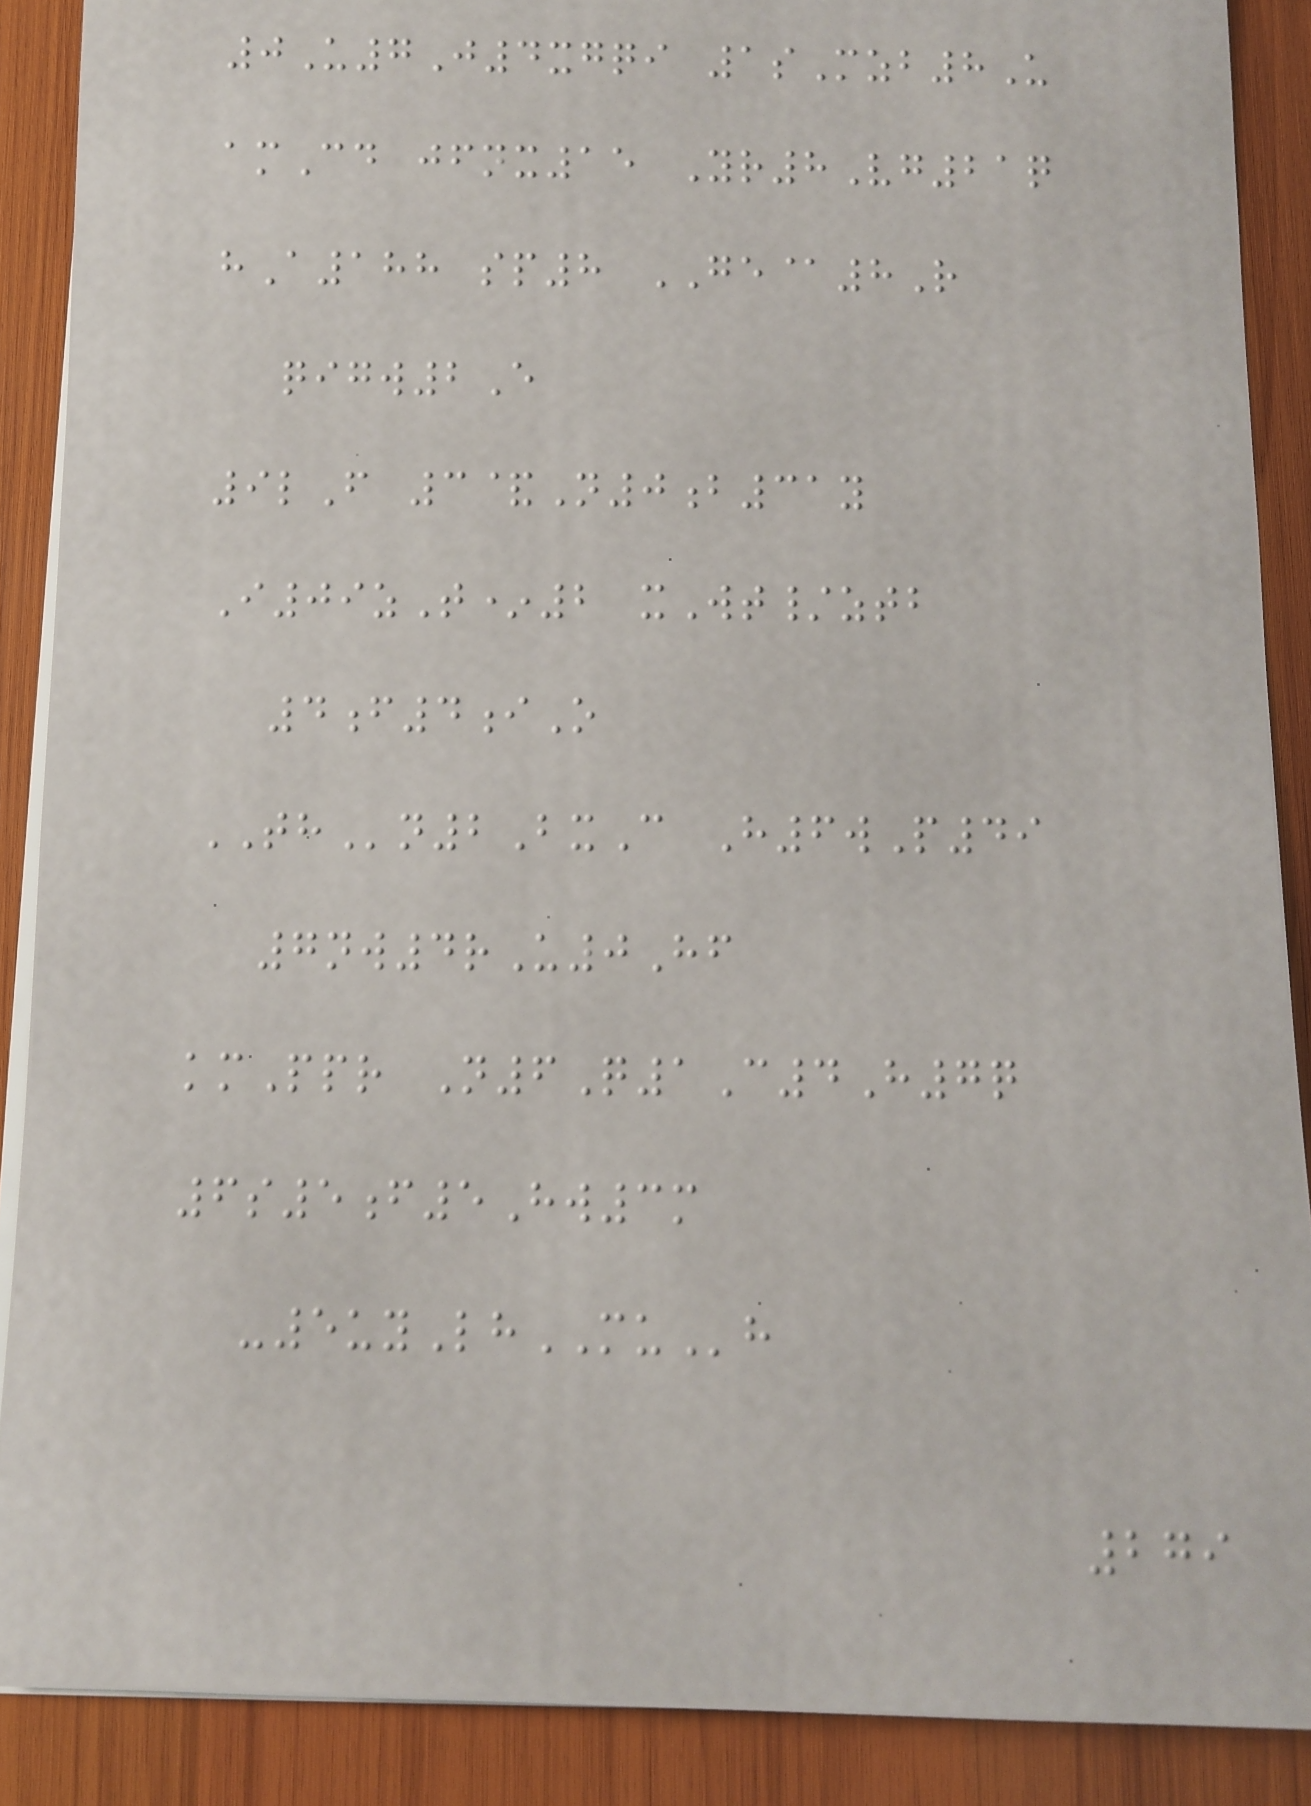0U7J4xgqi 1sMzb8U
amCd jfnx15 Yr8Vg21q
hA188 sp8 GE@8R
qigw2E
9lF 3&N0b31y
I09zT*2 xWt/ztb
4f4iO
THn2BxC H6wP49
7nw4rU0Hf
kmPpr N6Q1C4H7q
6s5f5Hw3m
-5uyLhMUh
279
